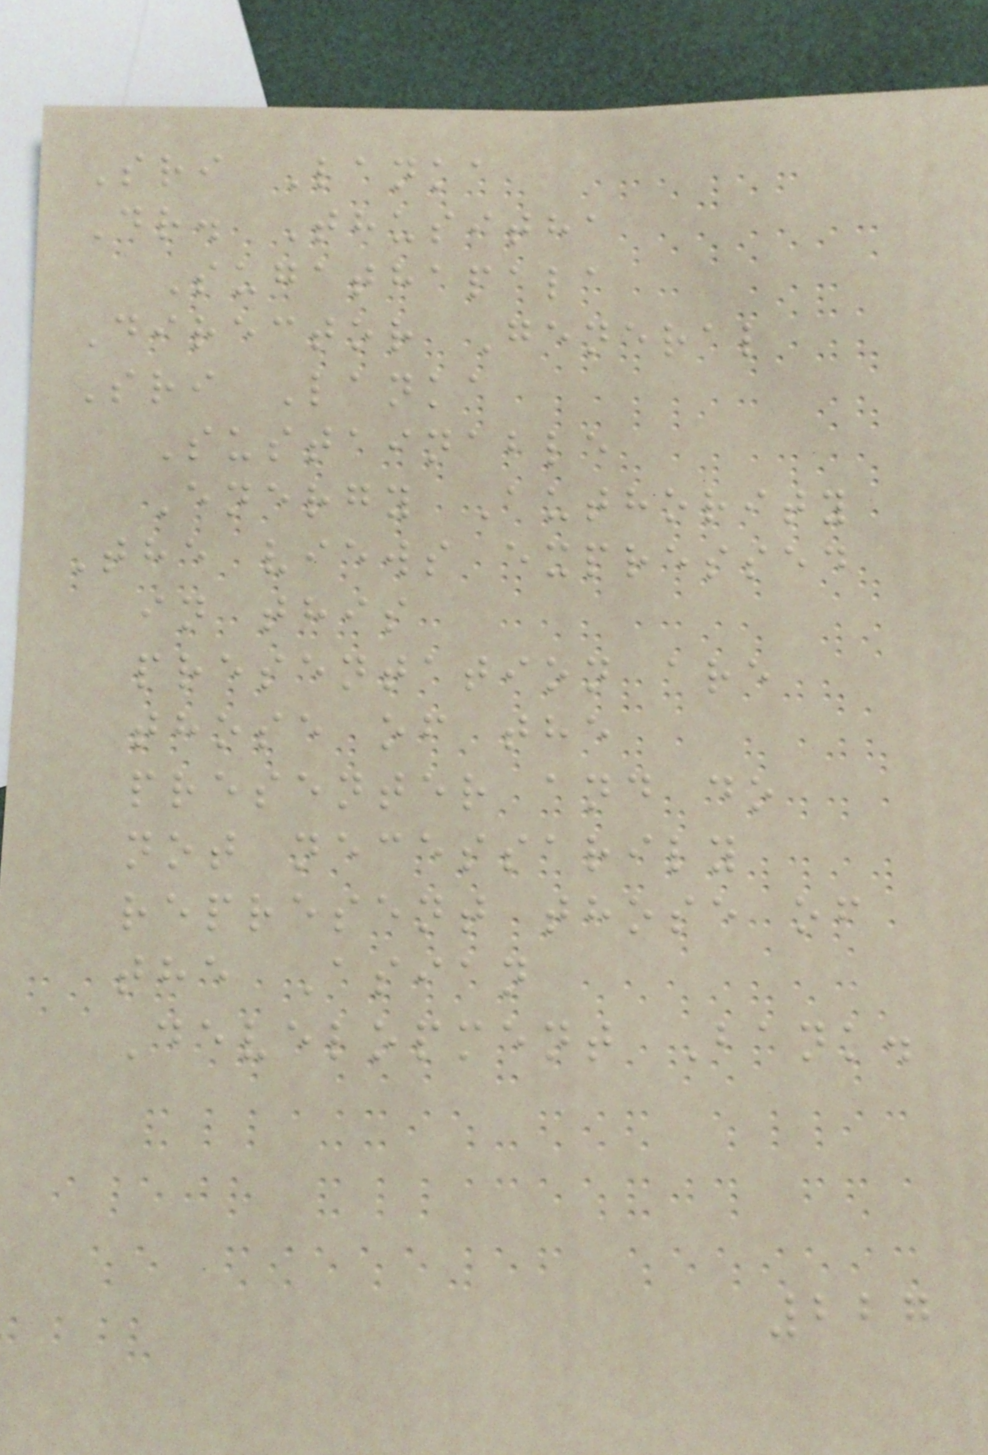Sri Lanka
Dr. Thusitha
Sugathapala
Director General
Sri Lanka
Sustainable
Energy Authority
The views expressed
in this
presentation are
those of the
presenter and do
not necessarily
represent those of
the Asian
Development Bank.
227
